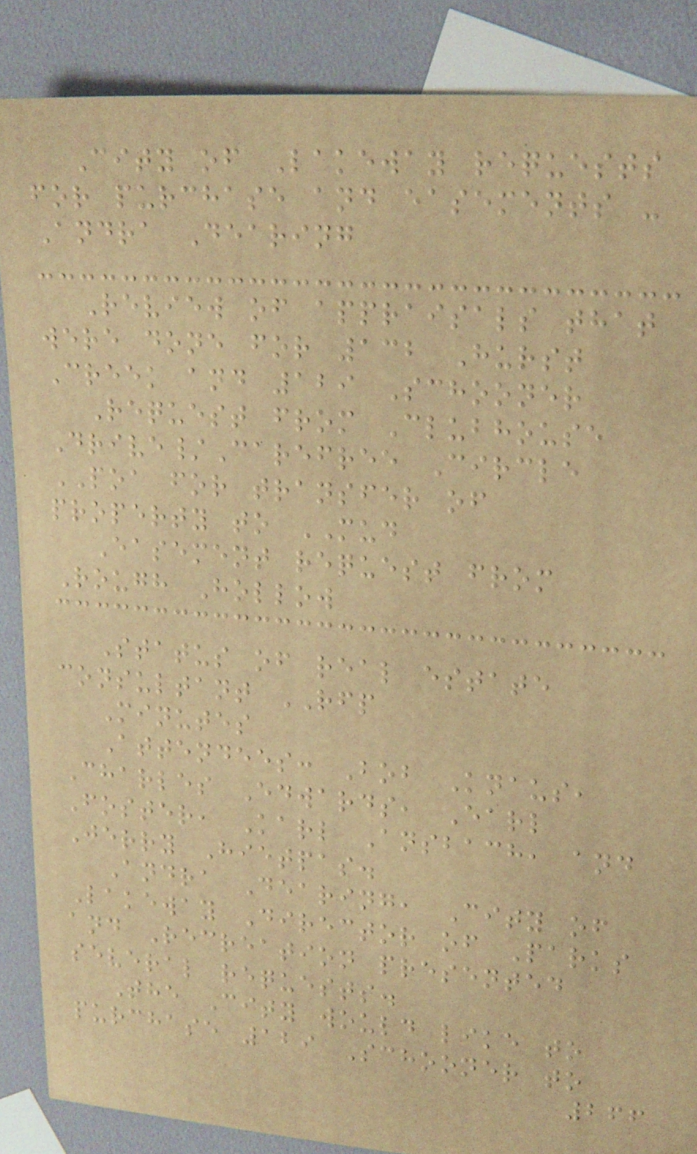City of Lakeway requests
for purchase and easements -
Andra Dearing
Review of appraisals that
were done for 132 Hurst
Creek and 129 Schooner
Request from Clubhouse
Drive/Carefree Circle
POA for transfer of
property to MUD
Easement request from
Rough Hollow
Status of real estate
consultant RFP
Minutes
Attendees: Bob Knaus,
Charles Edwards, Earl
Foster, Karl Ansbach, and
Jerry Hietpas.
Andra Dearing, City of
Lakeway Director of Parks
and Recreation presented
several requests.
The City would like to
purchase 129 Schooner to
266
